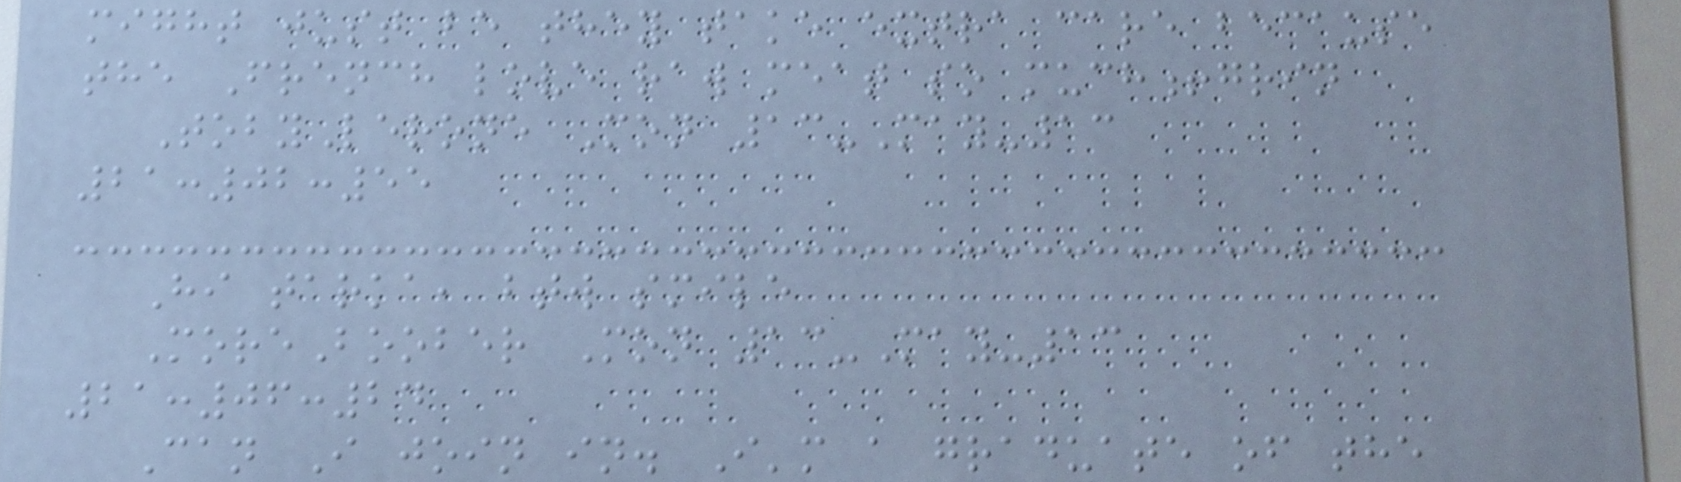might just be they take extra care because
the French love raw meat so much!grin
TobyLerone Mon 13-May-13
21:02:55
Hi tarka, btw smile
MoreBoober Mon 13-May-13
21:06:24
Can I join in. I'm a graduate of the
